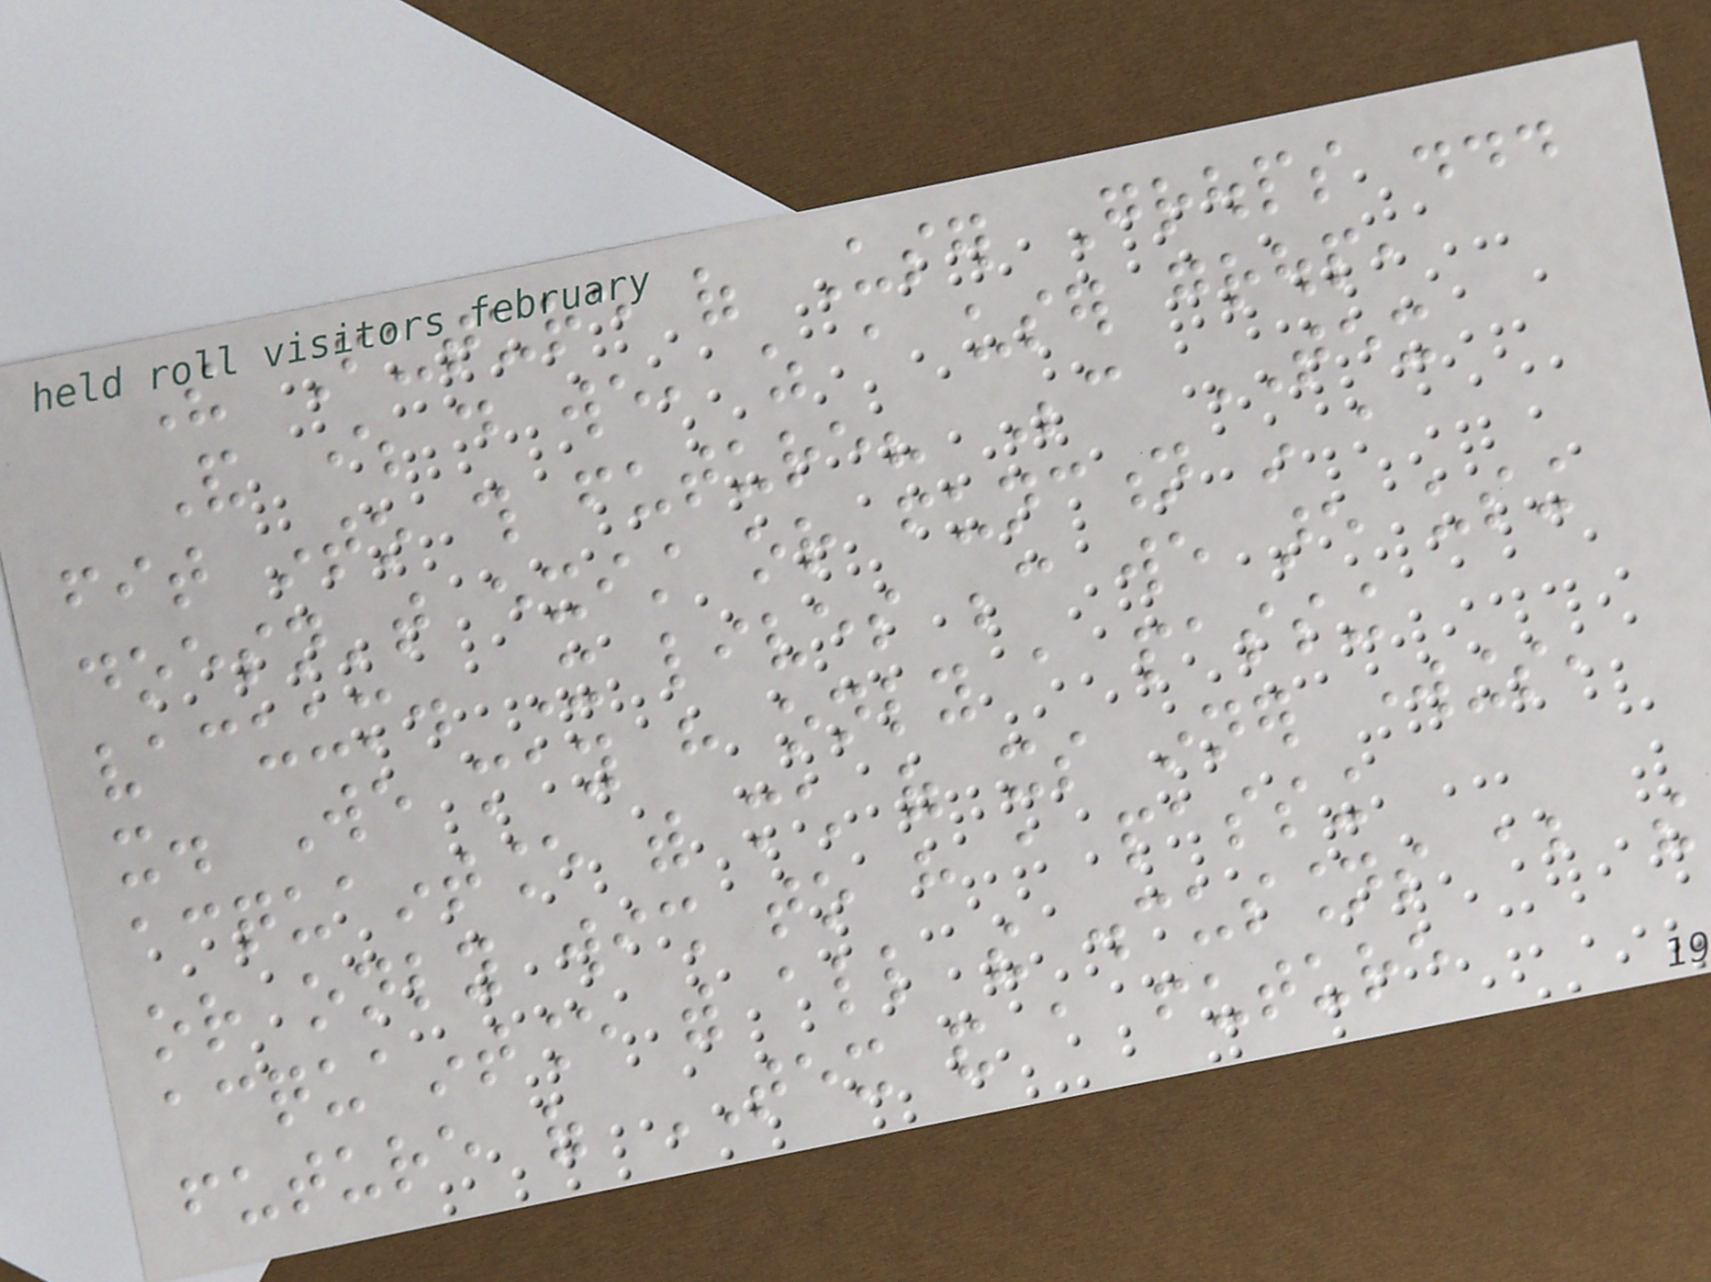The Future of User Groups ...
And where do we, as a user group,
fit into this future? Because TEX
doesn't exist or function in a
vacuum. It lives because we are using
it. We may have only a passing
acquaintance with much of its inner workings,
or only wish to have a passing
acquaintance with all the discussions about the
future of TEX and a future
